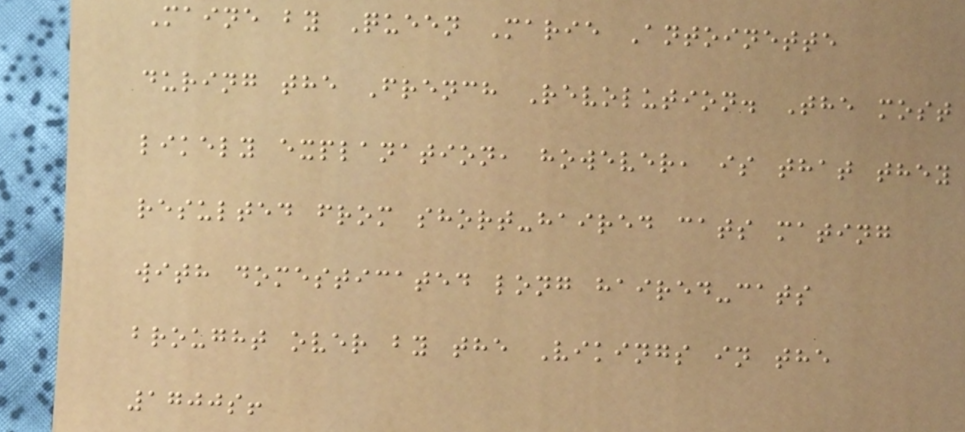Maine by Queen Marie Antoinette
during the French Revolution. The most
likely explanation, however, is that they
resulted from short-haired cats mating
with domesticated long haired-cats
brought over by the Vikings in the
1700s!
